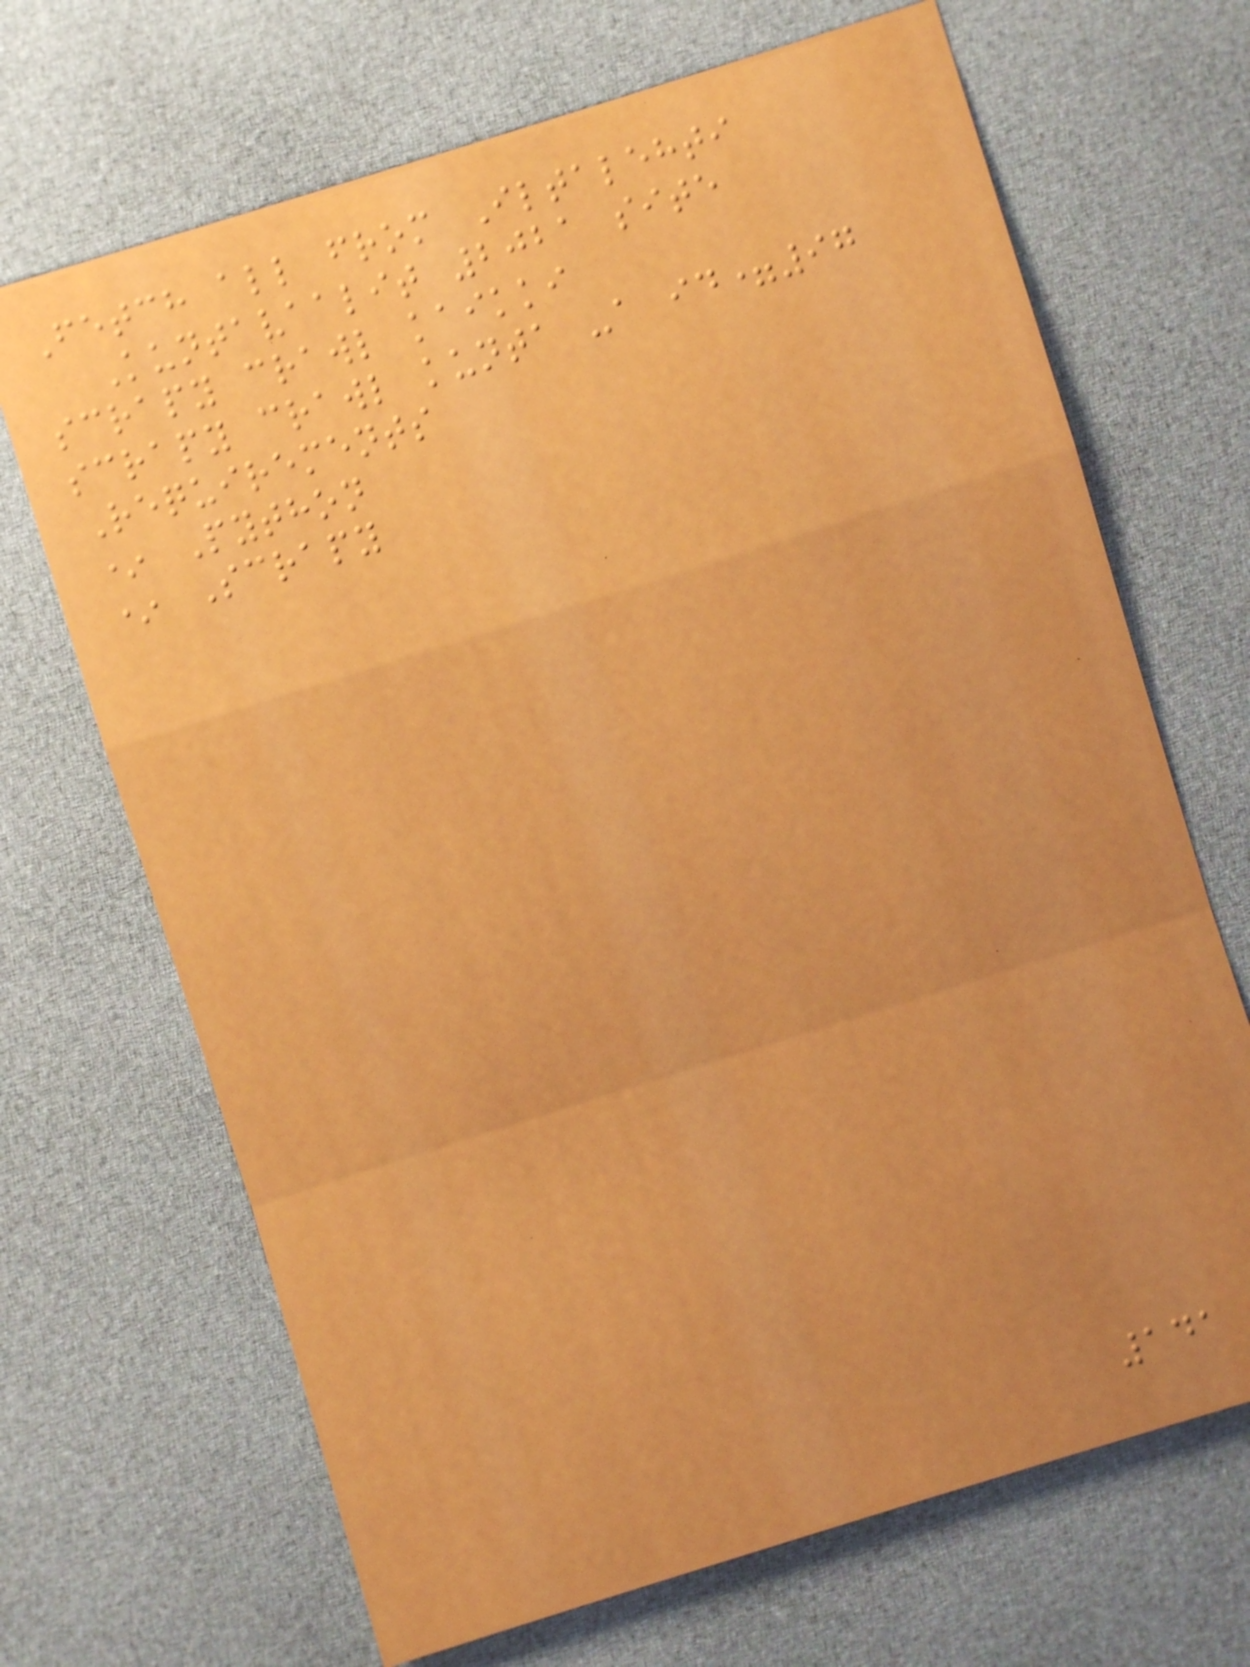Fetch all from Iltalehti
Kuntavaalit 2021 site
scrapy crawl kaikki
scrapy crawl kunta -a id=97
Requirements
* Python
* Scrapy
141
